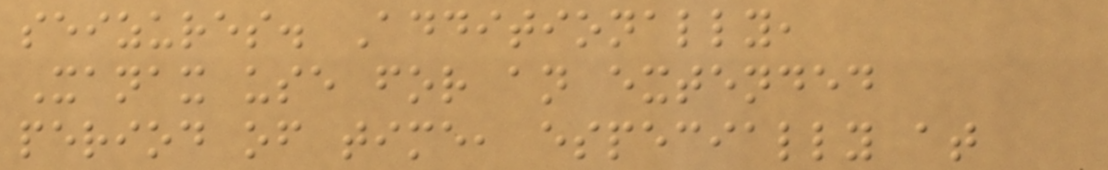seizures. Additionally,
Xanax use for an extended
period of time, especially at
